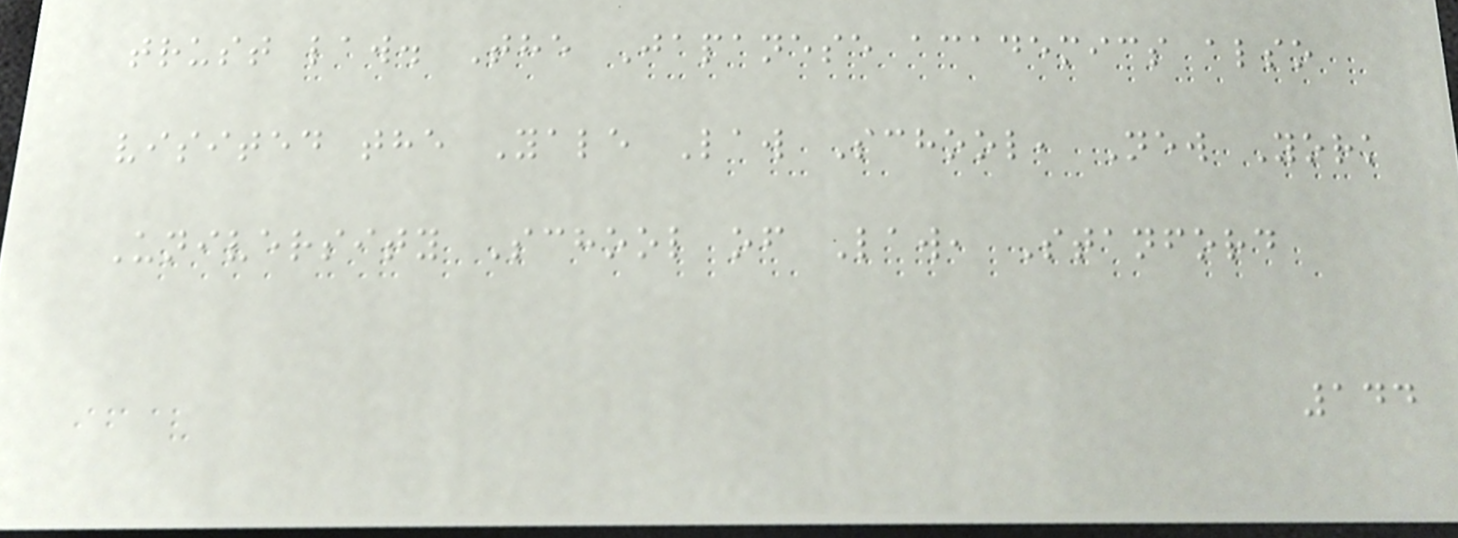trust law. The Japanese academics also
visited the Yale Law School, New York
University School of Law, Stanford
144
